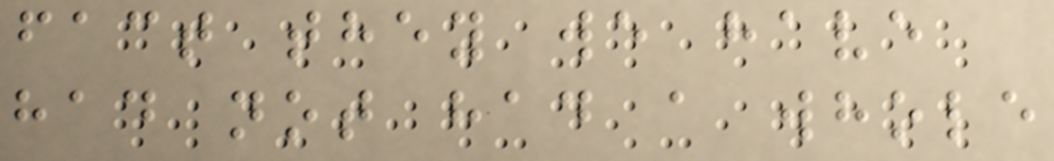fact they we have
had not had a whole
